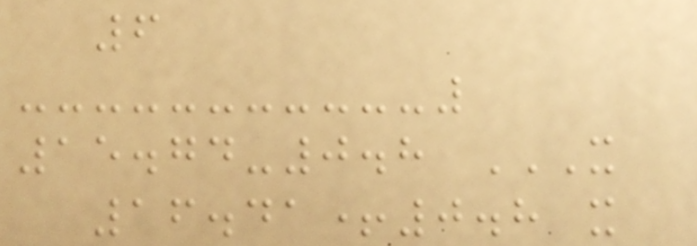6
15.74-0.8 X
16.41+0.8 X
